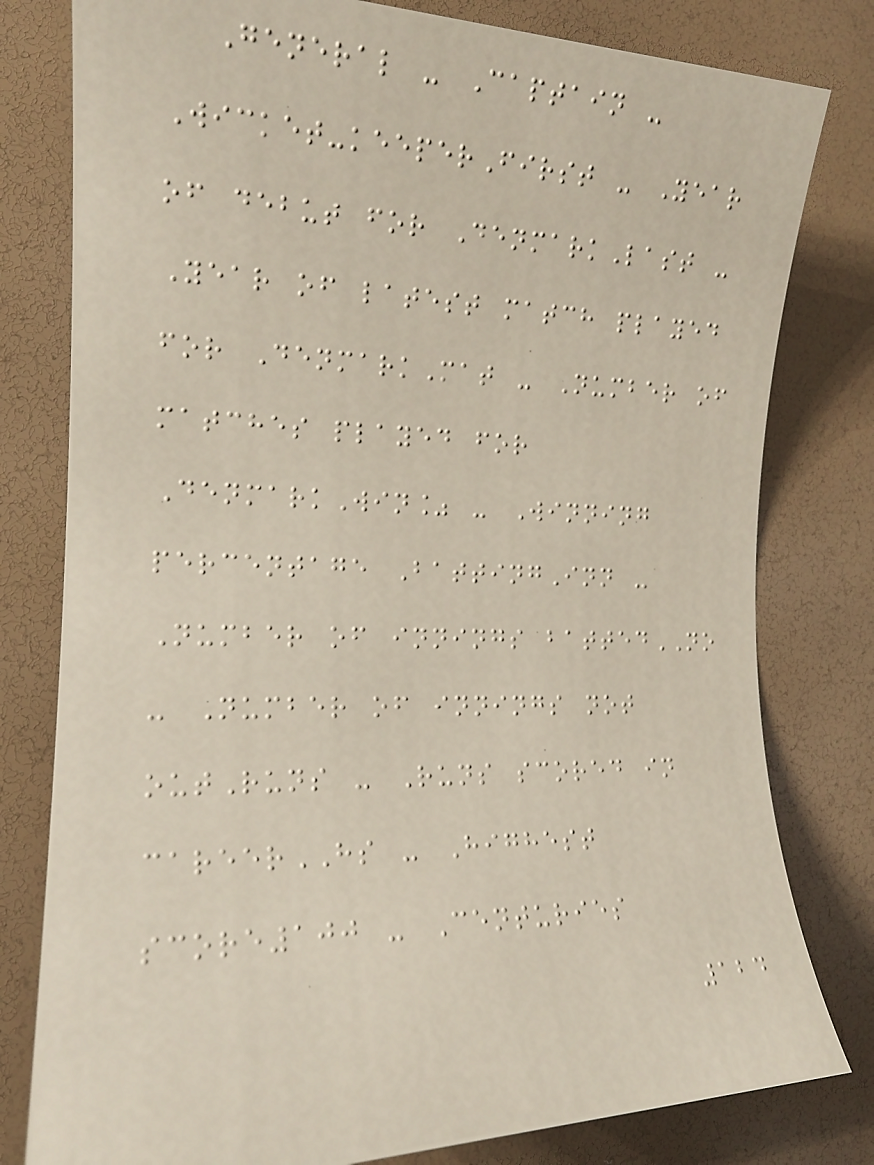General - Captain -
Wicket-keeperFirst - Year
of debut for DenmarkLast -
Year of latest match played
for DenmarkMat - Number of
matches played for
DenmarkWin% - Winning
percentage BattingInn -
Number of innings battedNO
- Number of innings not
outRuns - Runs scored in
careerHS - Highest
score100 - Centuries
124
